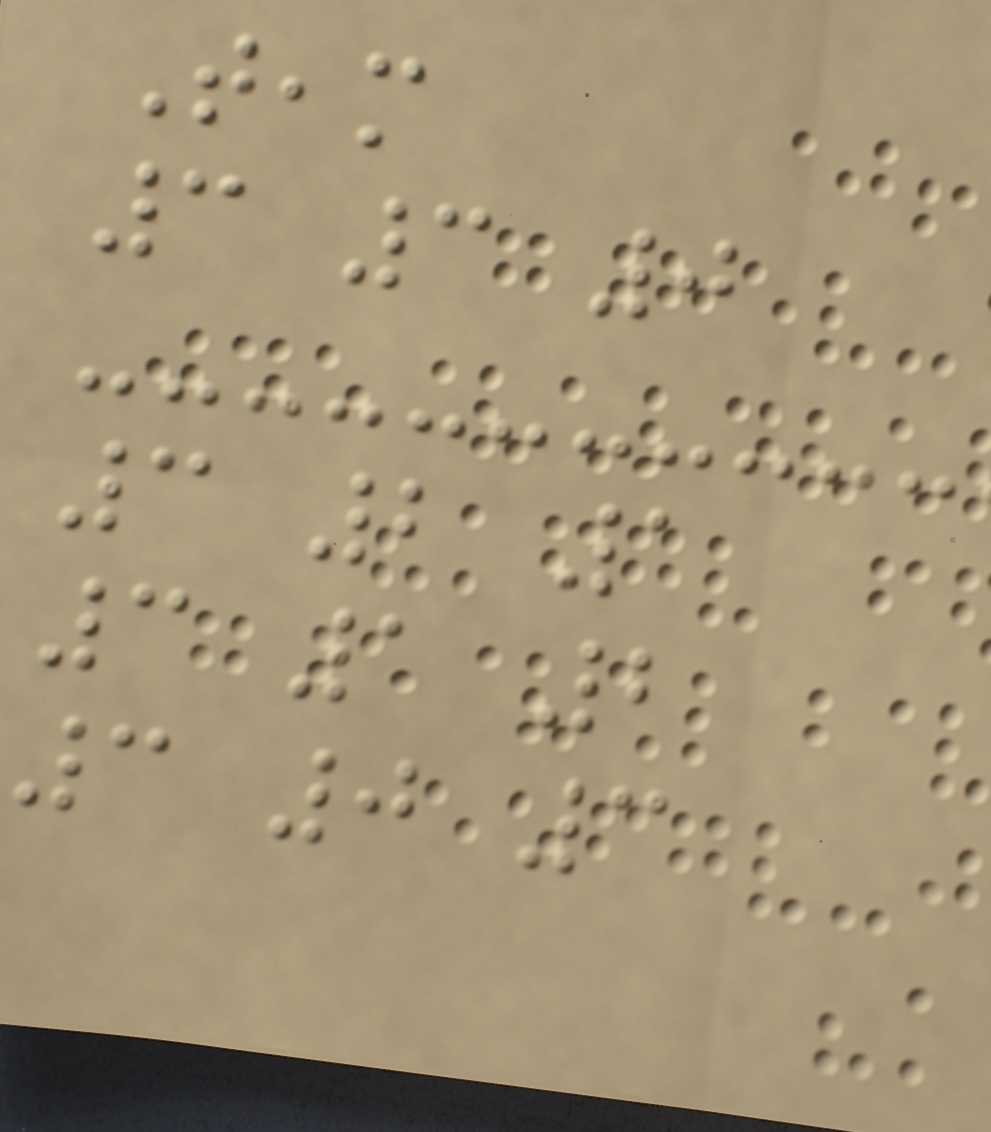Team
3 3 0
3 2 1
3 1 2
3 0 3
